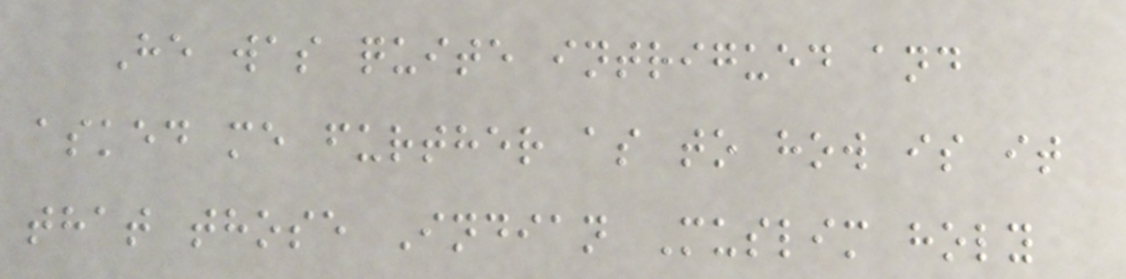He was quite intrigued and
asked me further as to how is it
that those Indian Muslim holy
